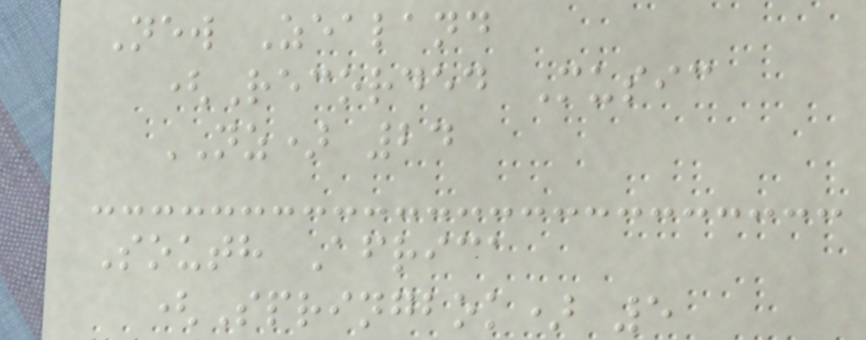New Zealand
(Recorded Music
NZ) 24
South Africa
(Springbok) 5
